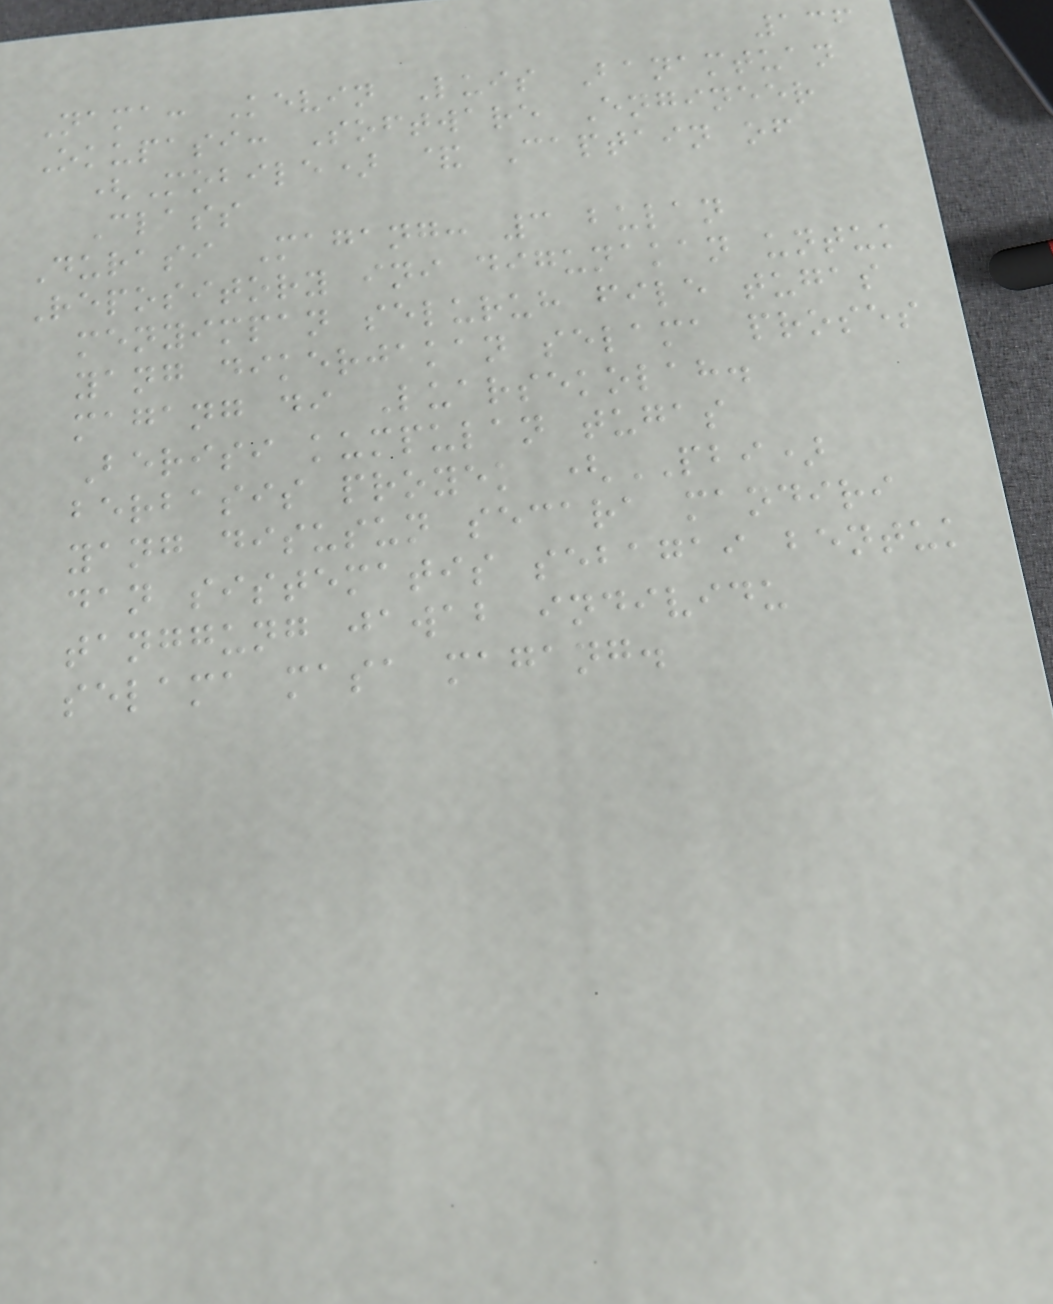136
Nama: Kevin Luis Banamtuan
Okupasi: Software Engineer
(Mobile) & Captain of
Class
Durasi Magang: 3 bulan
Repository ini digunakan untuk
menyimpan seluruh file tugas
yang dikerjakan selama proses
magang di Luarsekolah.
Berisi kumpulan tugas
berbasis proyek (PBI)
yang disusun secara mandiri
dan sistematis sebagai bentuk
tanggung jawab individu
selama masa magang.
